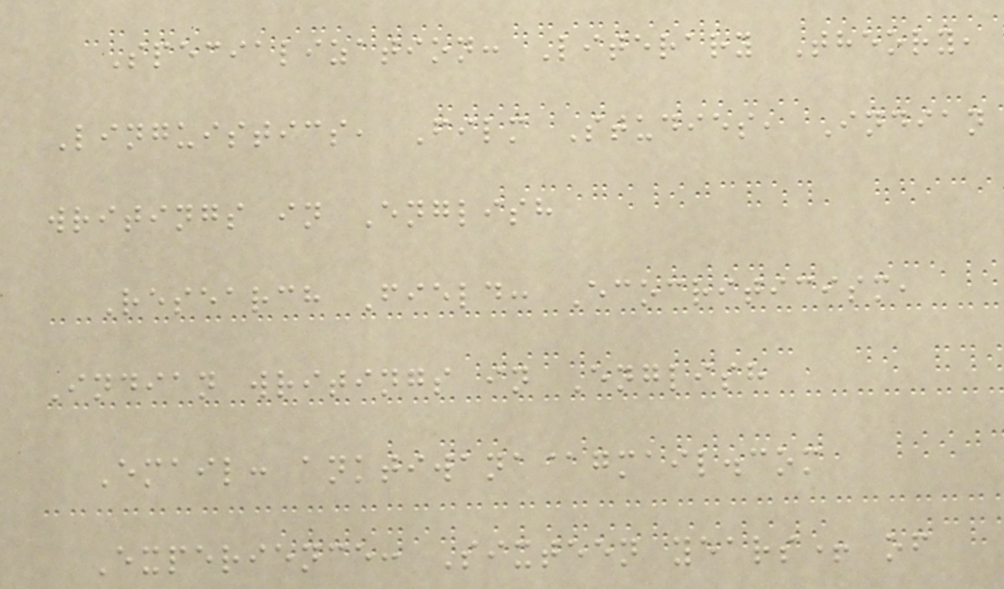Specialization: Literary Theory,
Linguistics, Film Studies, Indian
writings in English
Research Field: Ecocriticism,
Indian writings in English
Email: anktiwana@gmail.com
Experience: Sixteen years+ of
